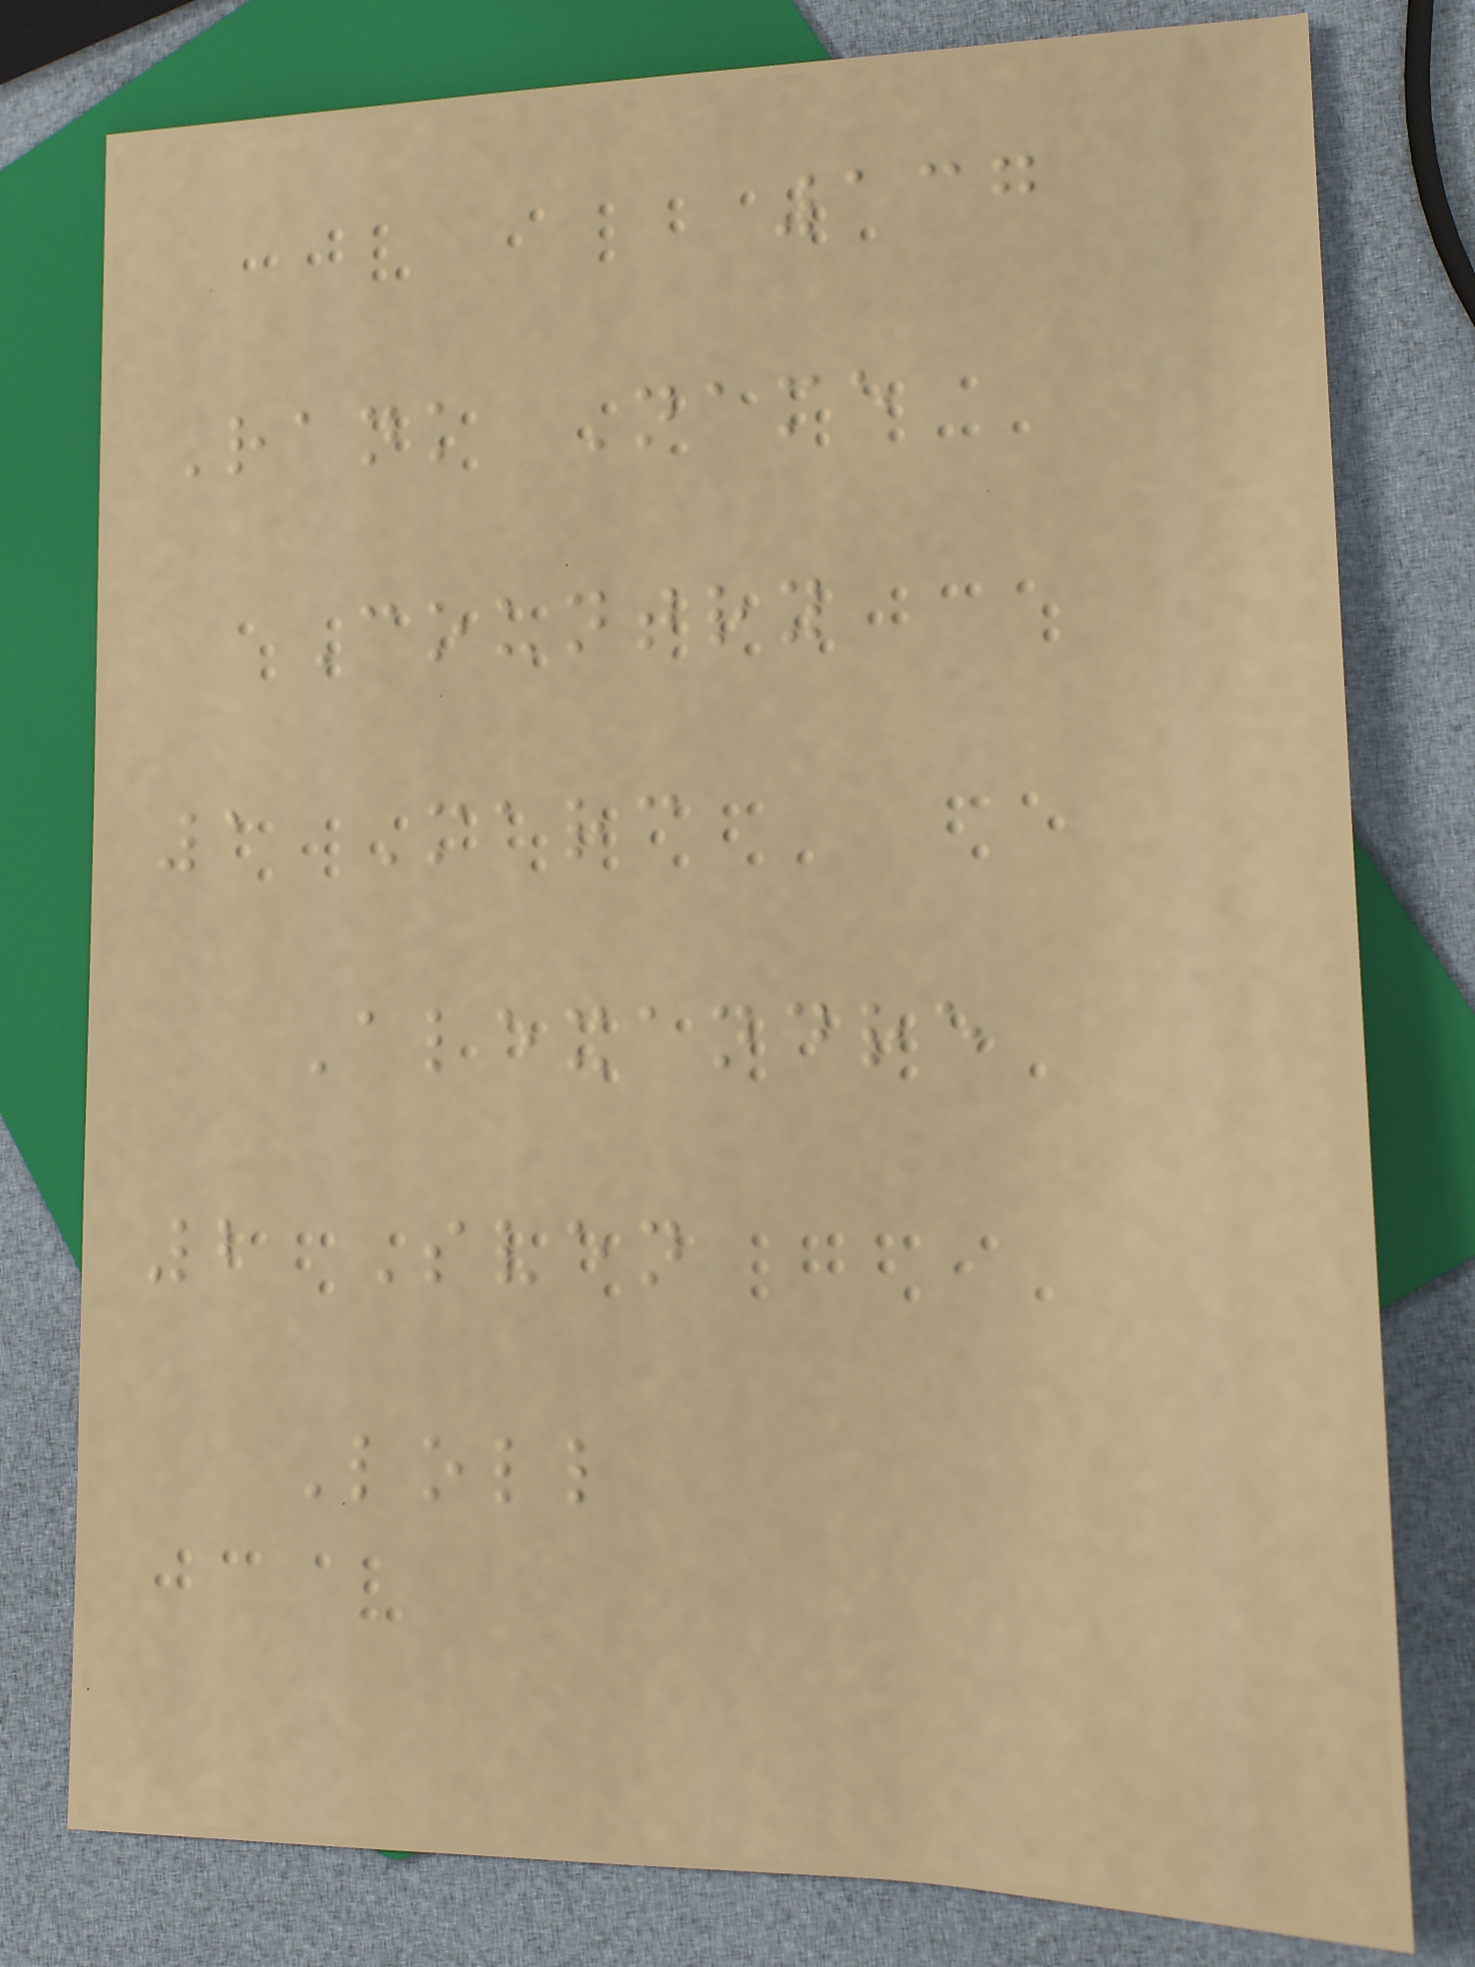137
Rank Name
Country
1 Marc
Alexandre
2 Sven
Loll
